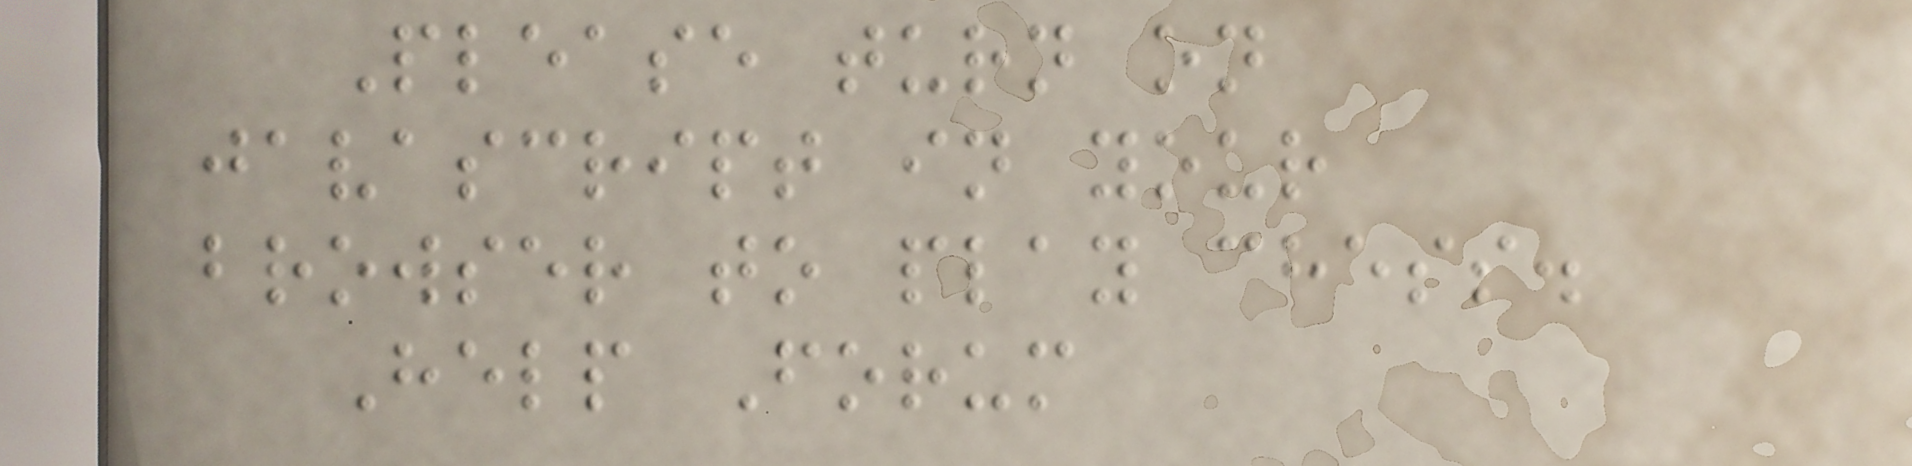Please turn on
javascript in your
browser to play chess.
Help Forum
